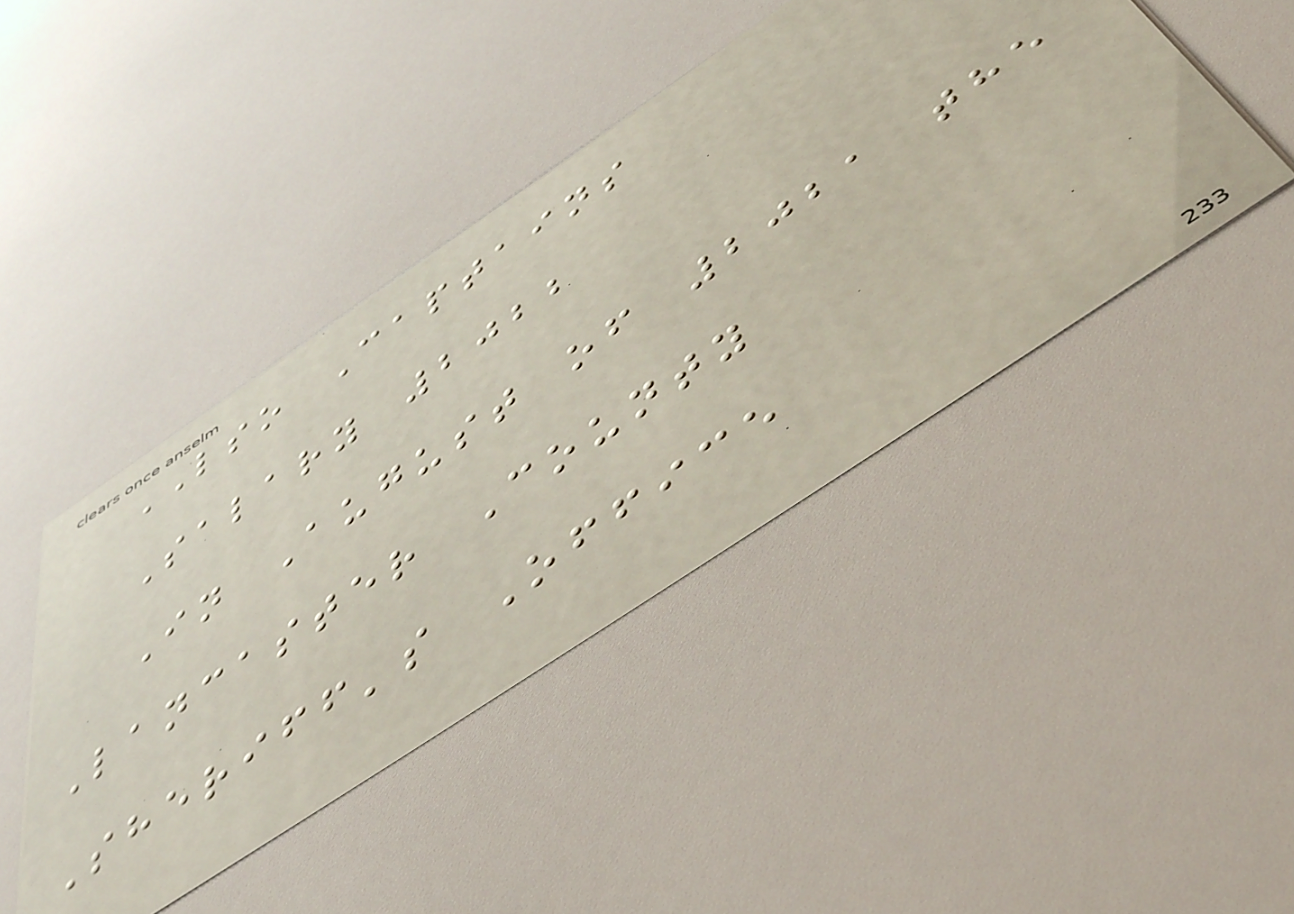LSO Captains
Salary 2022
In August of 2021 the
Lancaster County
Sheriff's Office
